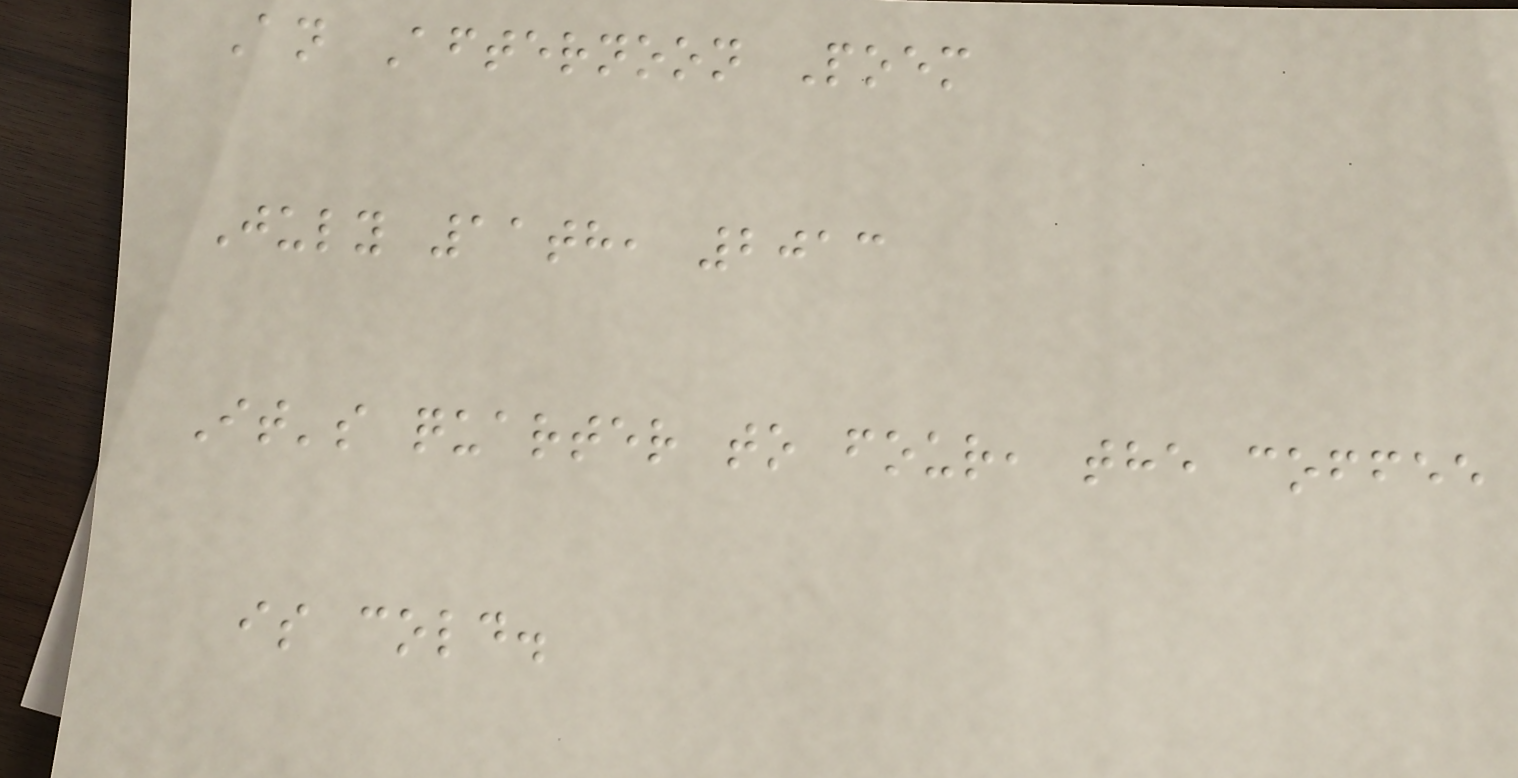An Afternoon Poem
July 11th, 2013
It's quarter to four, the coffee
is cold.
